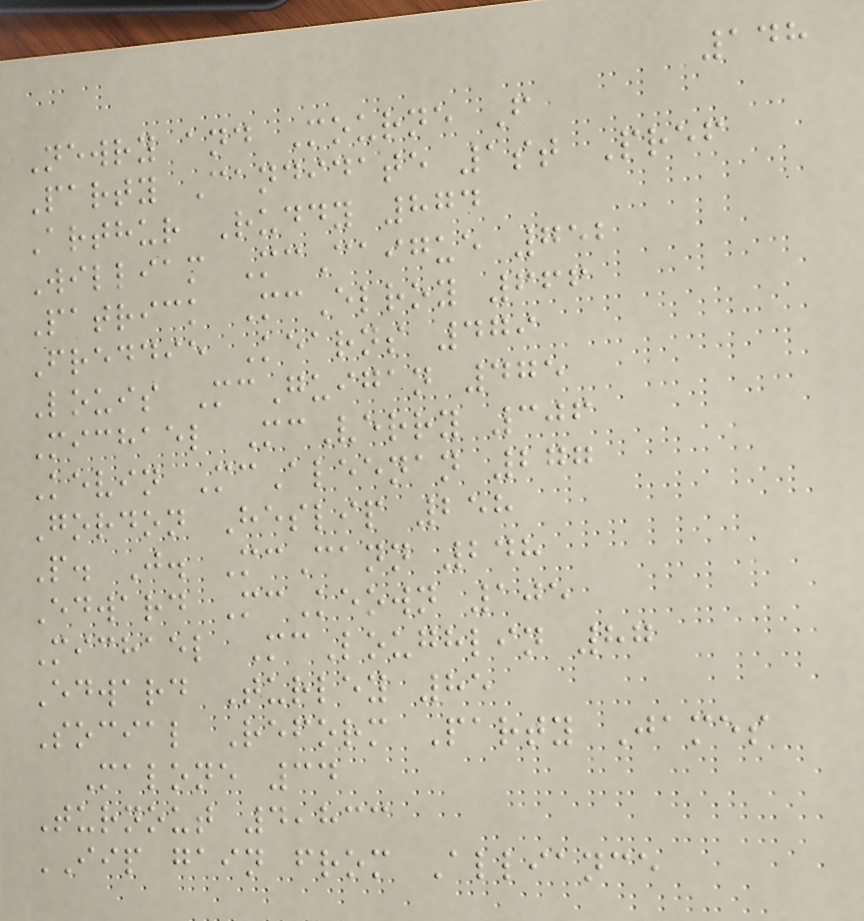148
Newry and Mourne F
Party Candidate 1st Pref
Arthur Ruddy 874
William McCaigue 752
Patrick McElroy 666
Freddie Kearns 479
Louis McGuigan 475
Michael McVerry 306
Kevin McAleenan 277
Gordon Heslip 258
P. J. McCann 248
Edward McKeown 105
Michael McLoughlin 87
Edward Turley 85
Social Reform Party James
Malone 34
Turnout 4,833
IIP gain from Alliance
